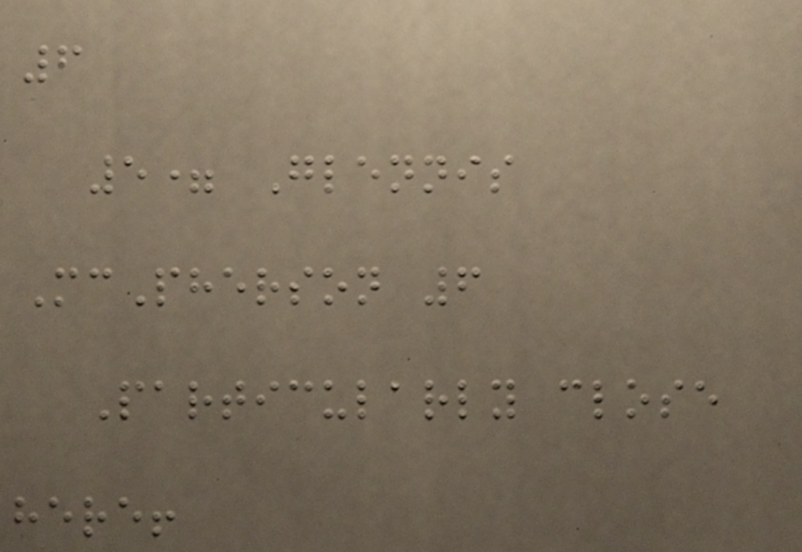6
5= Glennis
McPherson 6
Particularly close
here!
